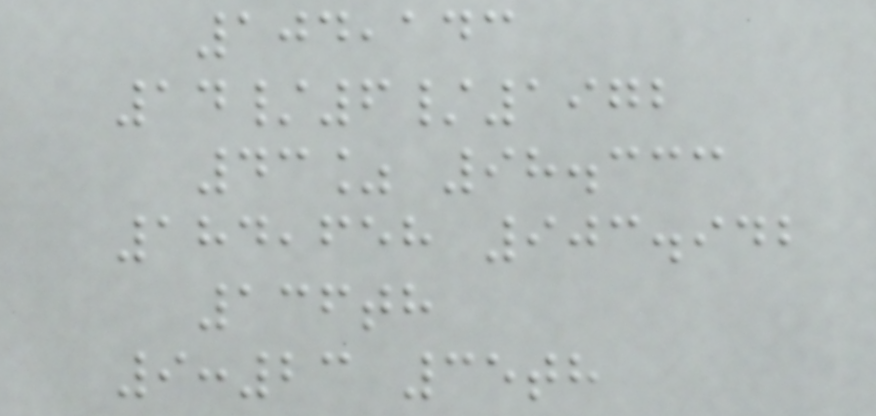104,143
14/6/1972
43% 98.333
184,658 903.942
136th
9:23 35th
